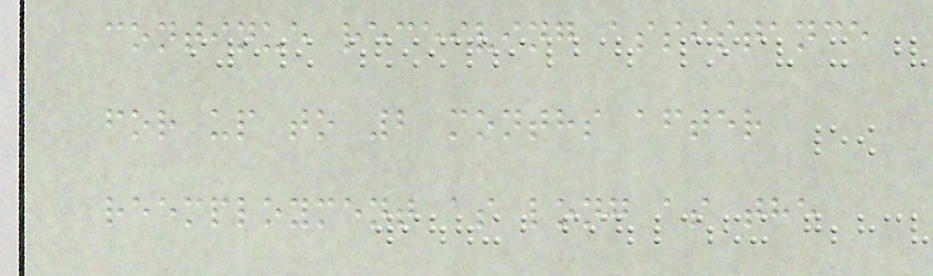continue receiving assistance
for up to 2 months after
reemployment as long as the
